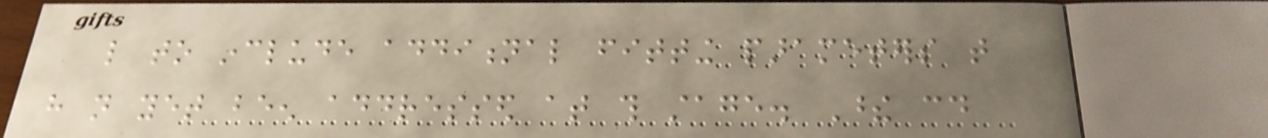like to include additional fitting parameters that
have not yet been addressed at this stage. These could
